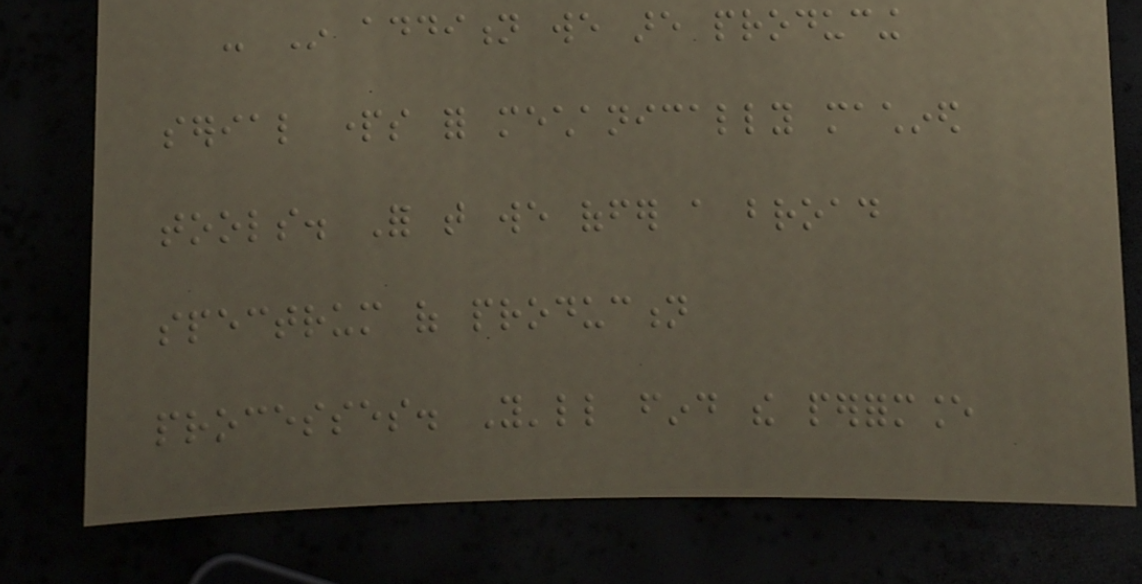- In addition we are producing
serial parts for mechanically machined
tools. For that we offer a broad
spectrum of production
processes. You'll find the performance
